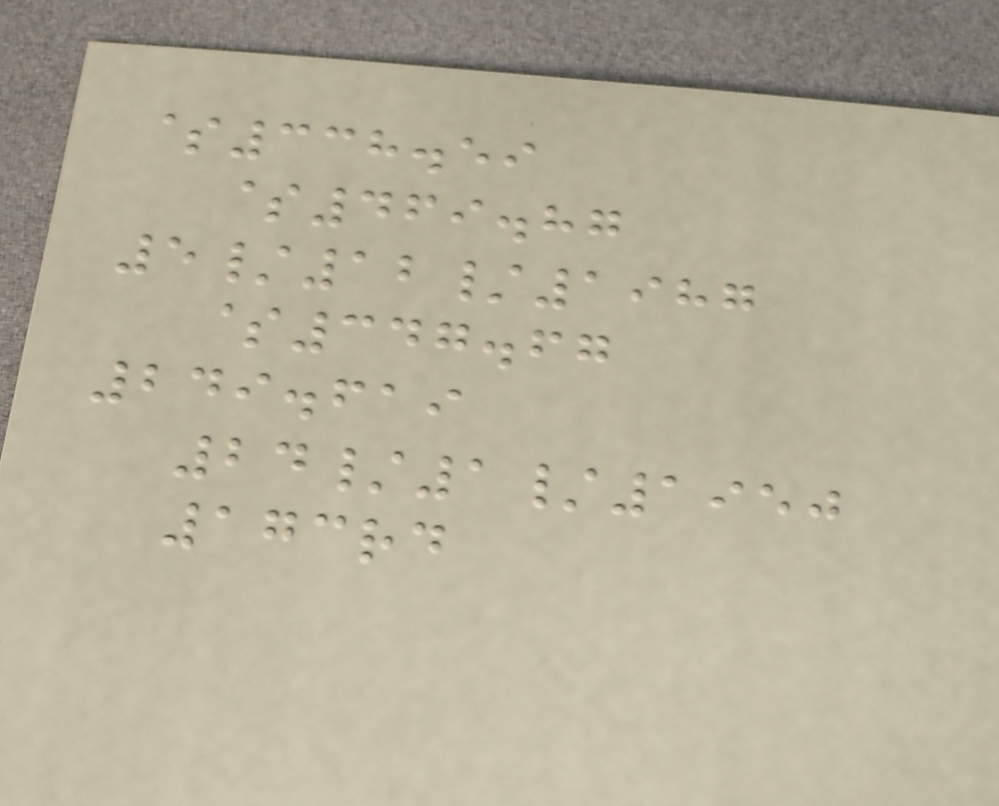$338.59
$469.87
5/12/1987
$347.67
249.619
24/1/1950
173rd
